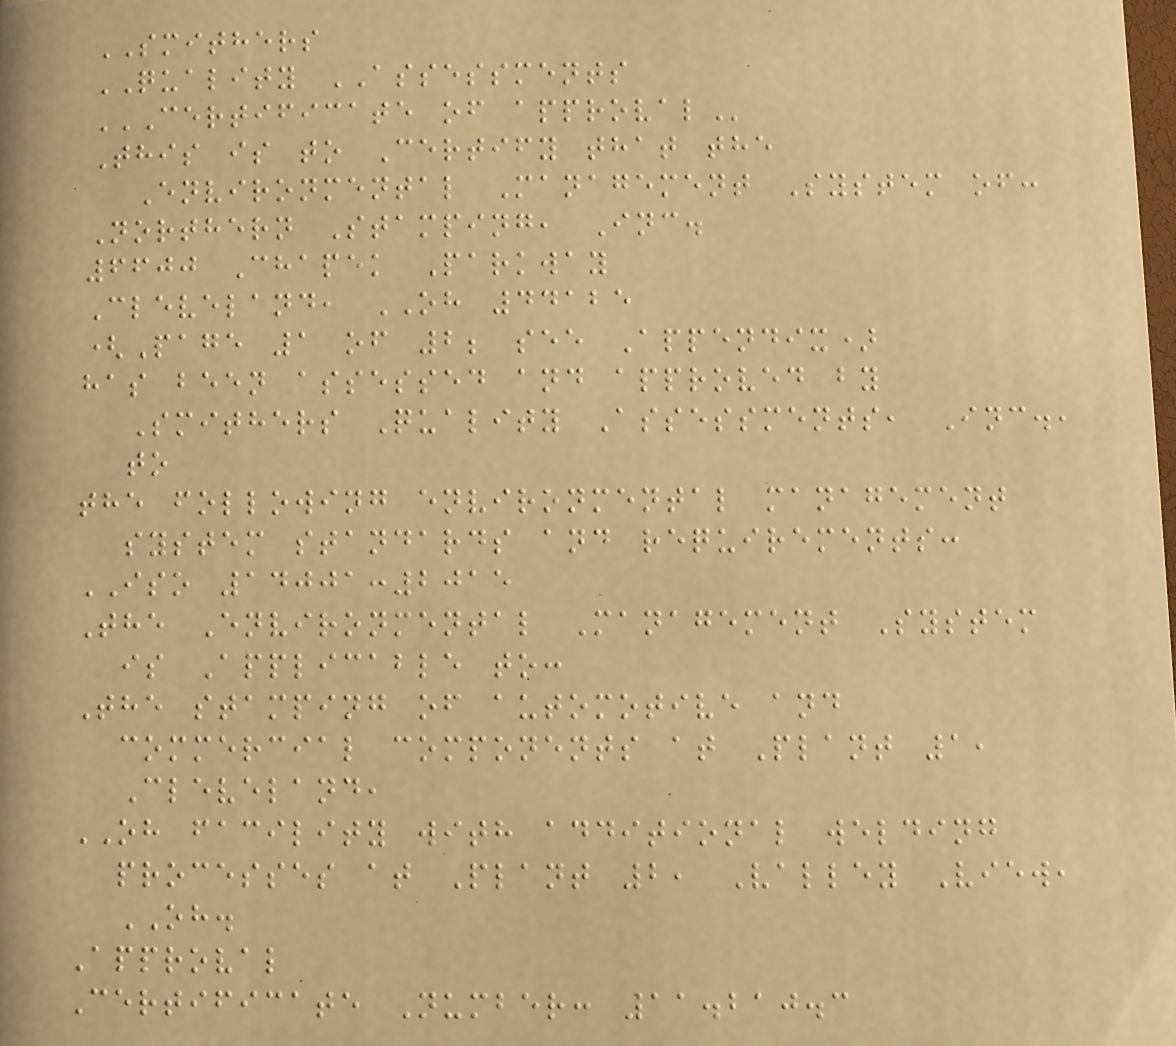SMITHERS
QUALITY ASSESSMENTS
CERTIFICATE OF APPROVAL
This is to Certify that the
Environmental Management System of:
Northern Stamping, Inc.
6600 Chapek Parkway
Cleveland, OH 44125
(Page 1 of 2; see Appendix)
has been assessed and approved by
Smithers Quality Assessments, Inc.,
to
the following environmental management
system standards and requirements:
ISO 14001:2015
The Environmental Management System
is Applicable to:
The stamping of automotive and
commercial components at Plant 1,
Cleveland,
OH facility with additional welding
processes at Plant 2, Valley View,
OH.
Approval
Certificate Number: 11.210.3
